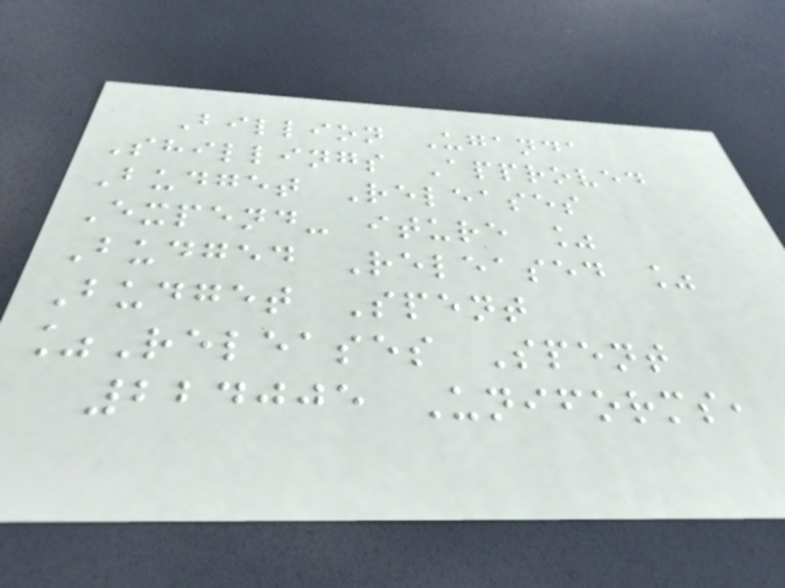Billion Uganda
Shillings Approved
Budget Releases
Expend- iture %
Budged Released %
Budget Spent
%Releases Spent
224005 Uniforms,
